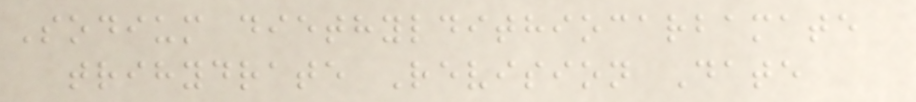Sodium diethyldithiocarbamate
trihydrate Revision Date
